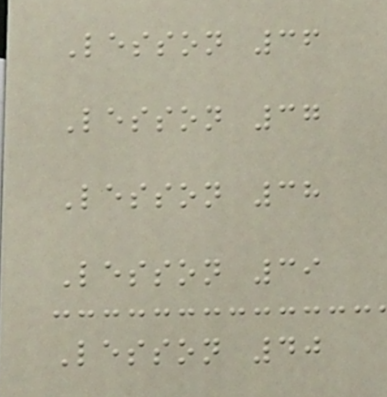Lesson 36
Lesson 37
Lesson 38
Lesson 39
Lesson 40
